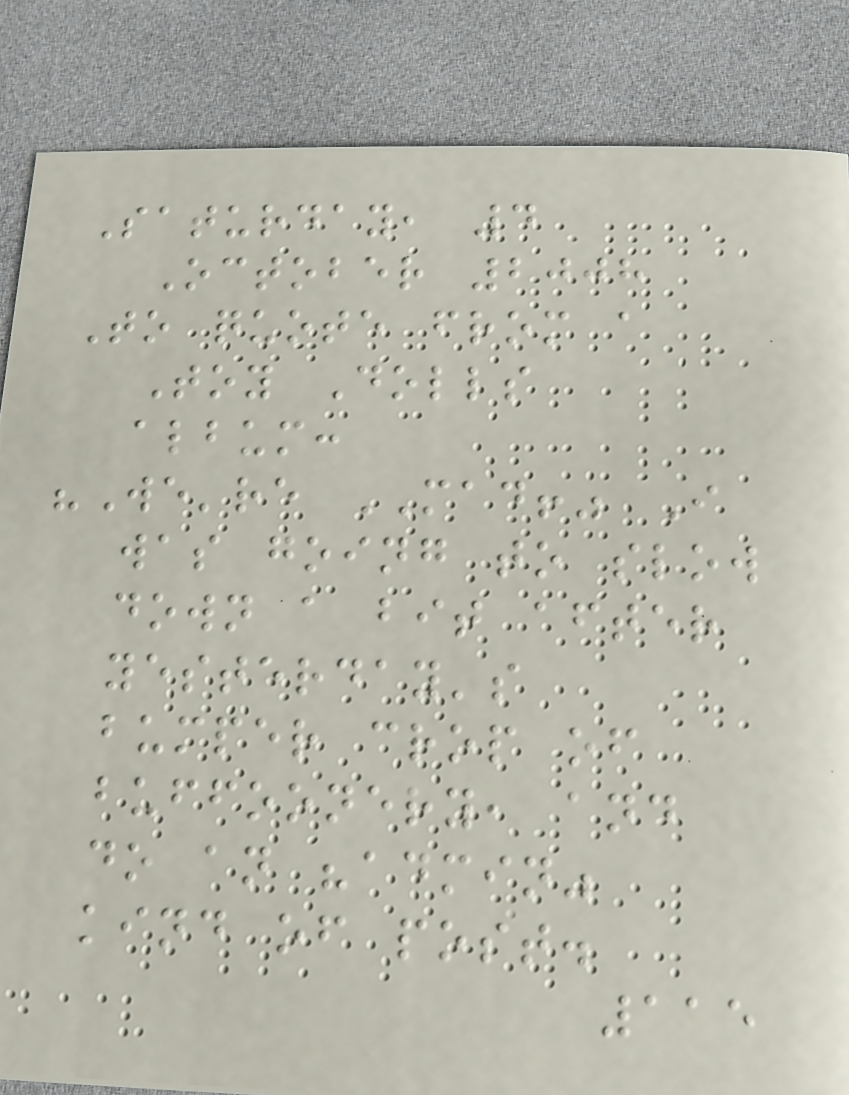Saturday, 4
October 2008
To quote from a
Toy Dolls
album:
"We're MAD!" I
was going to slow
down a bit after
yesterday's
bumper crop of
buffoonery, and
do an "admin"
kind of post.
115
